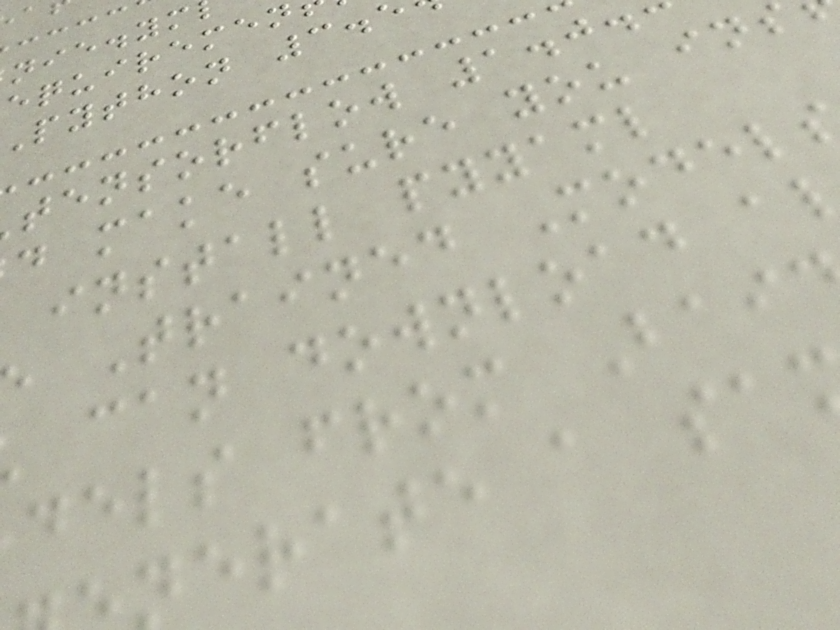python 3.
tensorflow 1.0.
d make sure you in
install pyyaml
Trained Model
can download a
dels from Bai
nerate a sa
